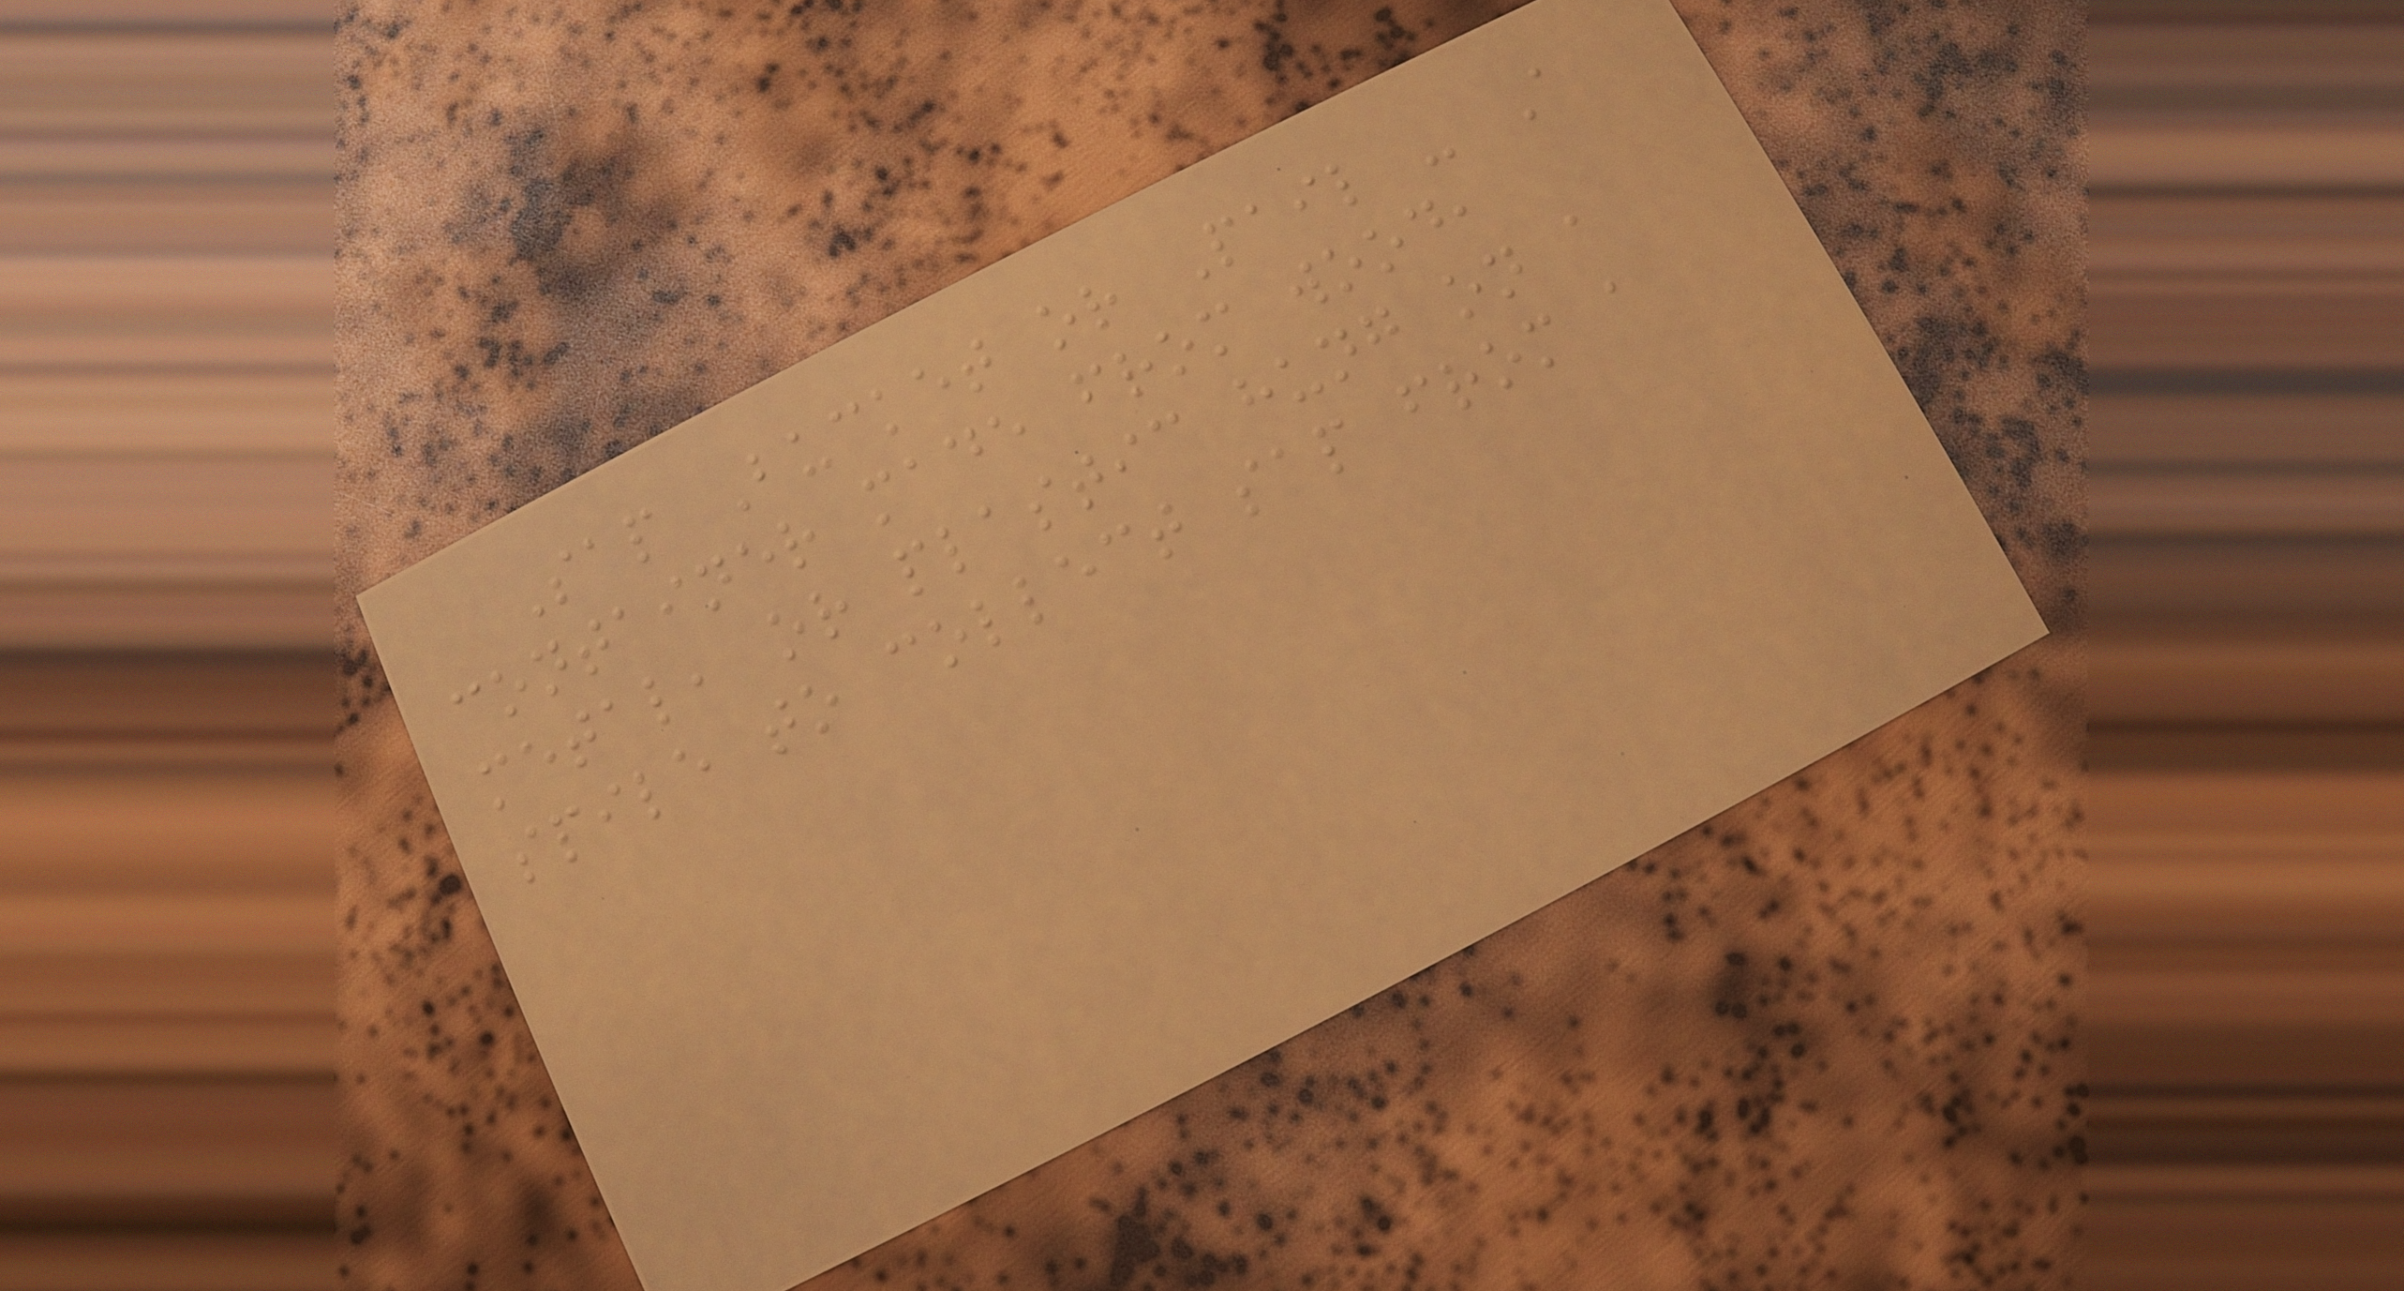Sap Bucket or Pail - A
container made from wood,
metal, or plastic hung on a
spile to collect sap from a
